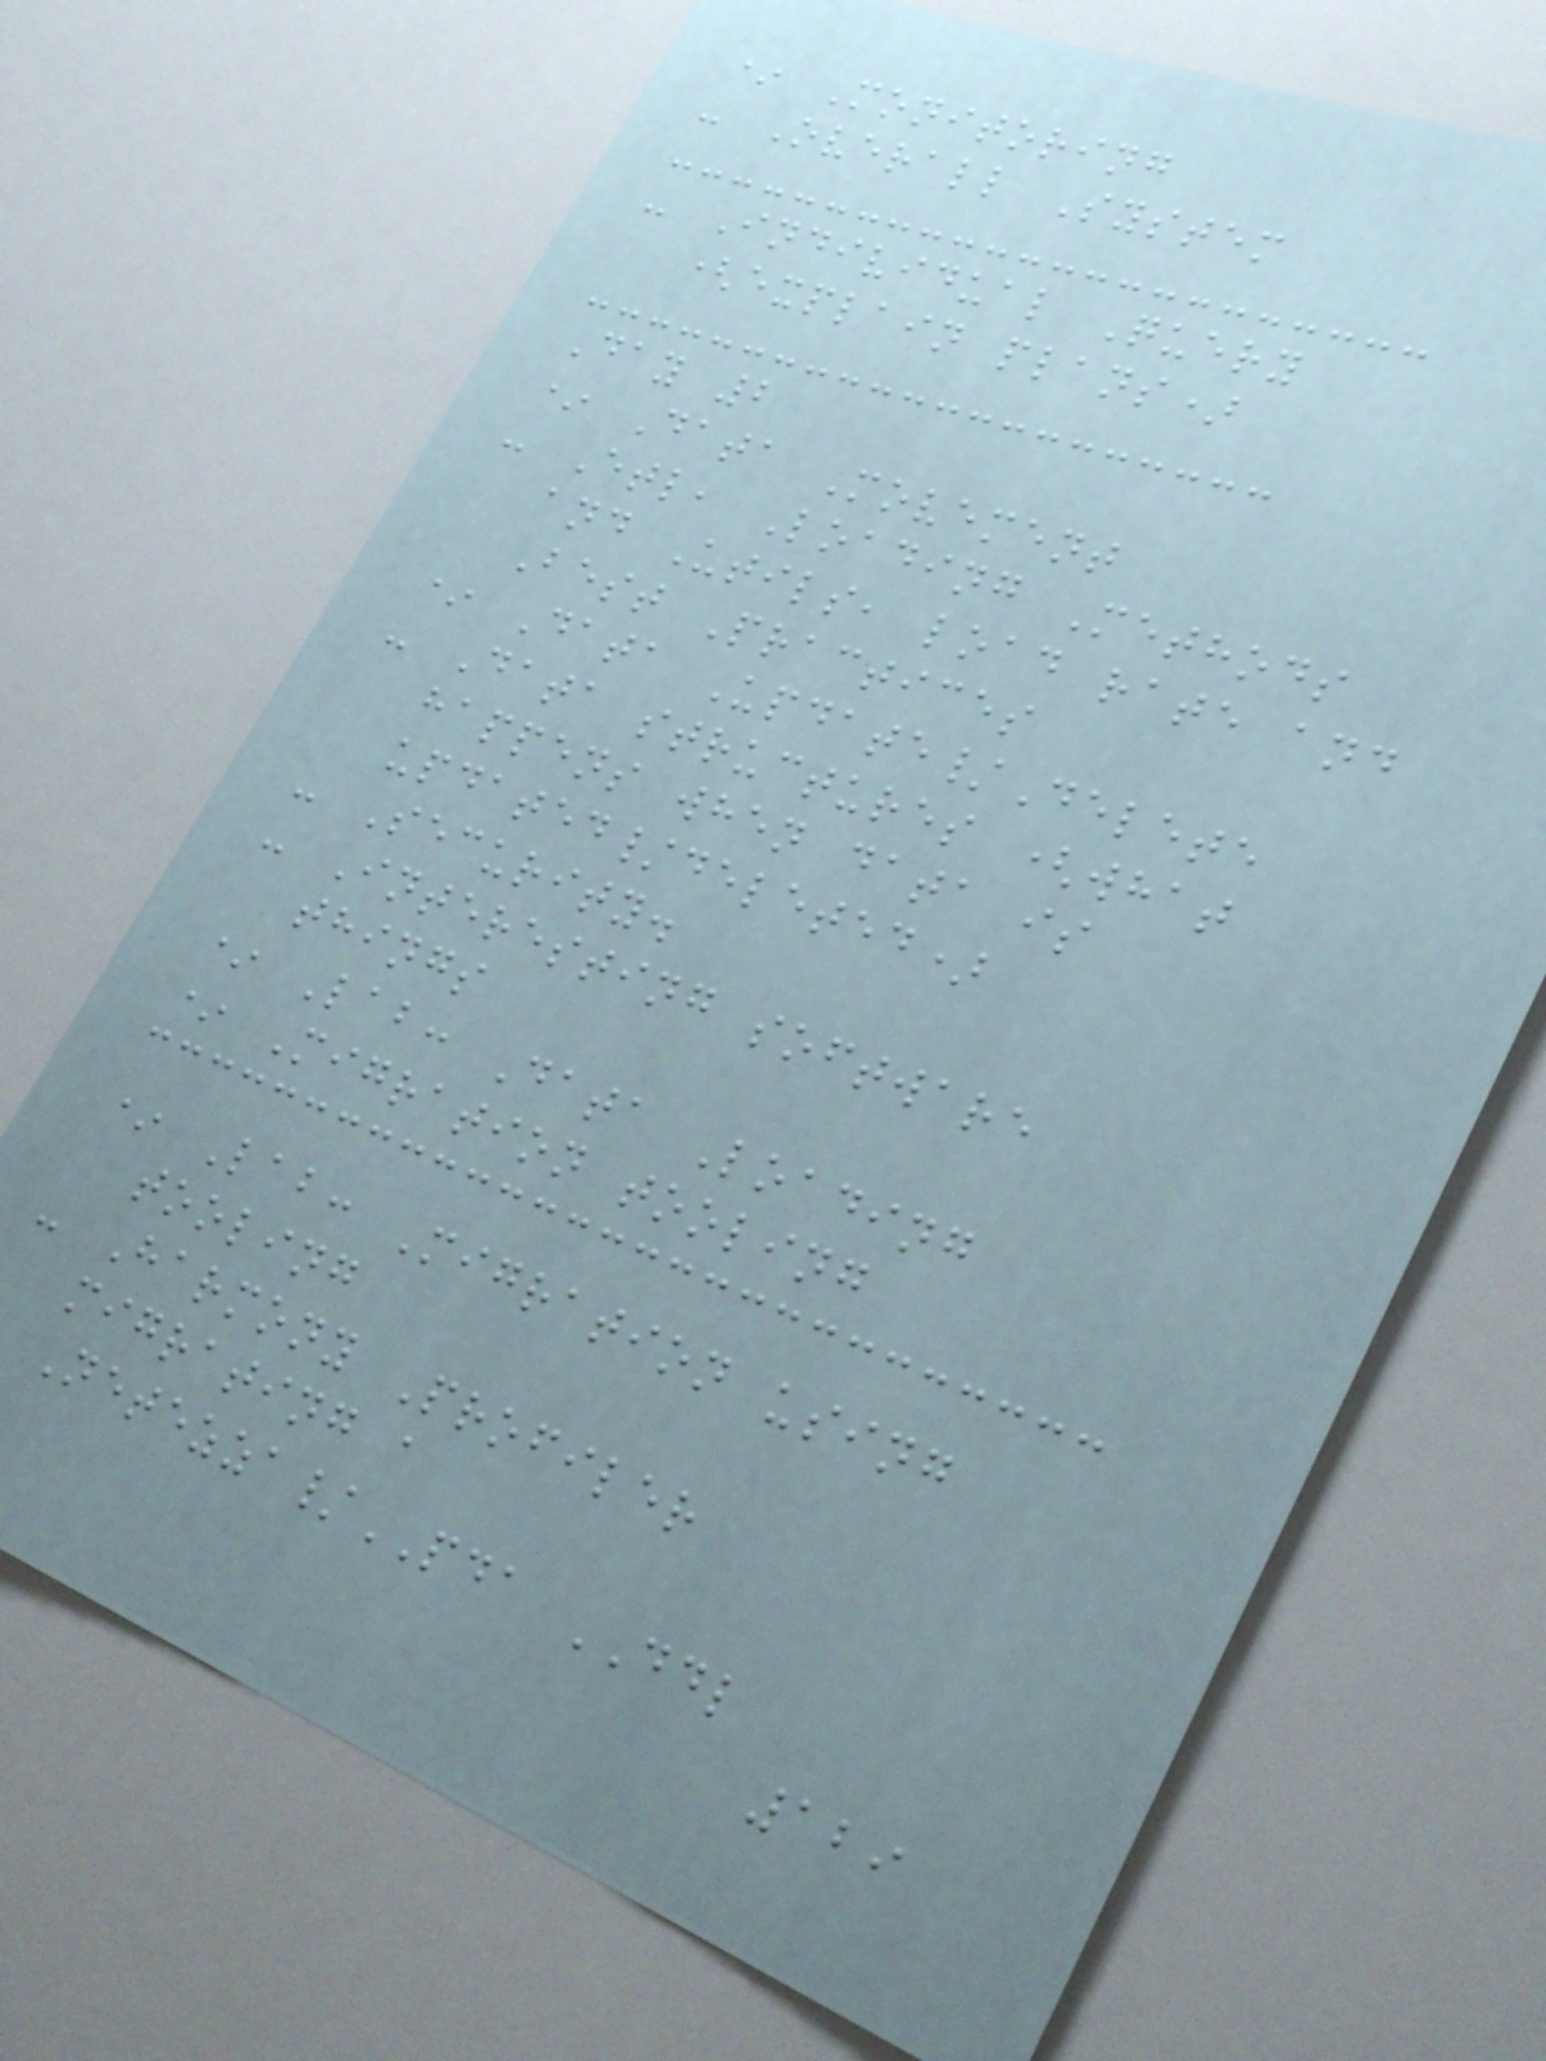* Monitoring
- Overall System
- Individual Query
(explain plans)
Day 2
* Data Movement
- Etl, Loading Methods
and Utils, load rate and
Best Practices
* Data Update/Delete
- Data structures (what
happens when data is
updated/deleted)
- Security.
- Interesting software
things
* Lab: Data Loading
* Migration tooling
* Lab: Migration using
tooling
- Harmony Profiler
migrating a
Netezza/PDA DDL
129
